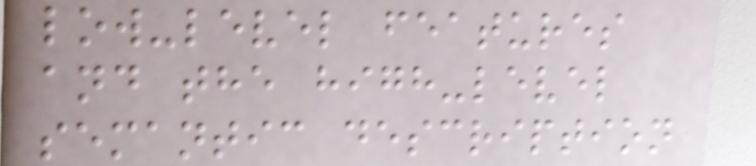low-level features
and the high-level
semantic description
